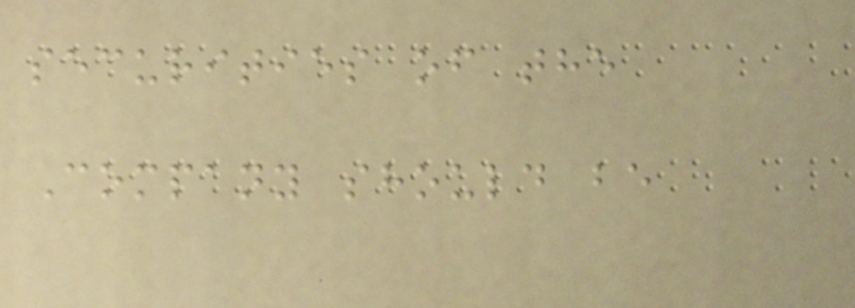securities of the
Company should be
